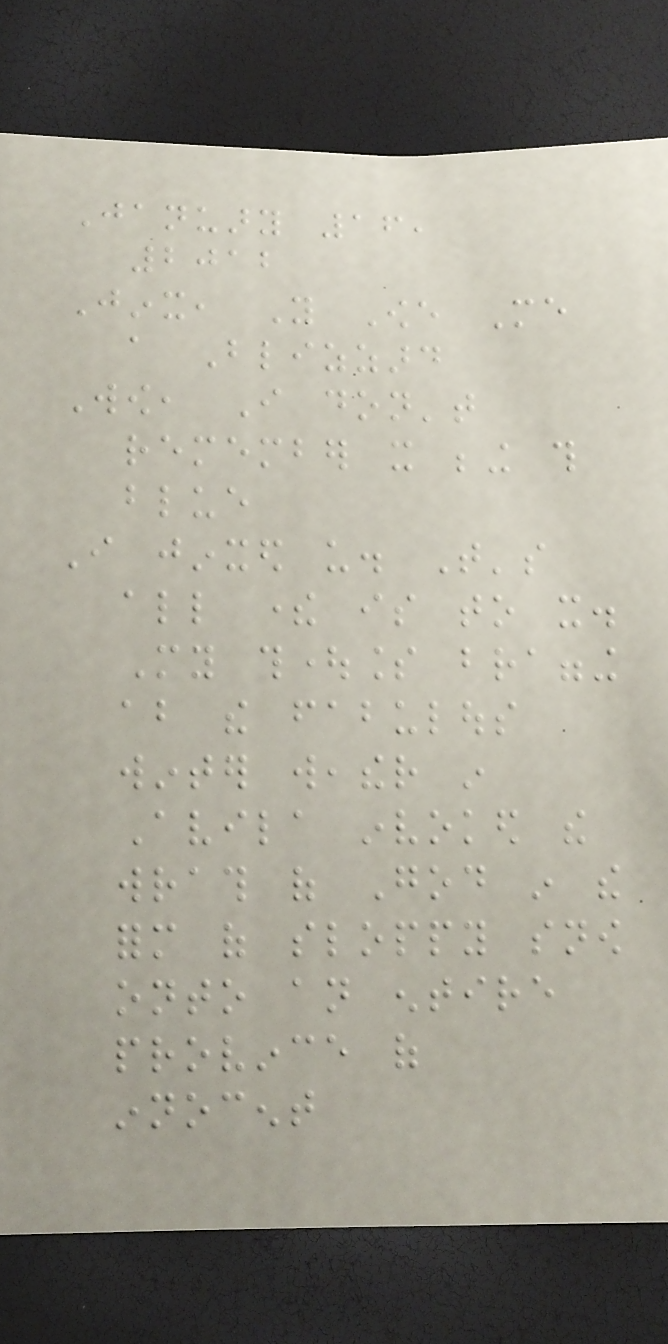January 16,
2012
Jinx, You Owe Me
a Blizzard
Wow, I don't
remember it being this
blue
I jinxed us. That's
all there is to it.
My thoughtless bragging
about the fabulous
winter weather in
Avila invoked the
wrath of God in the
form of sloppy snow
onto an entire
province of
innocent
